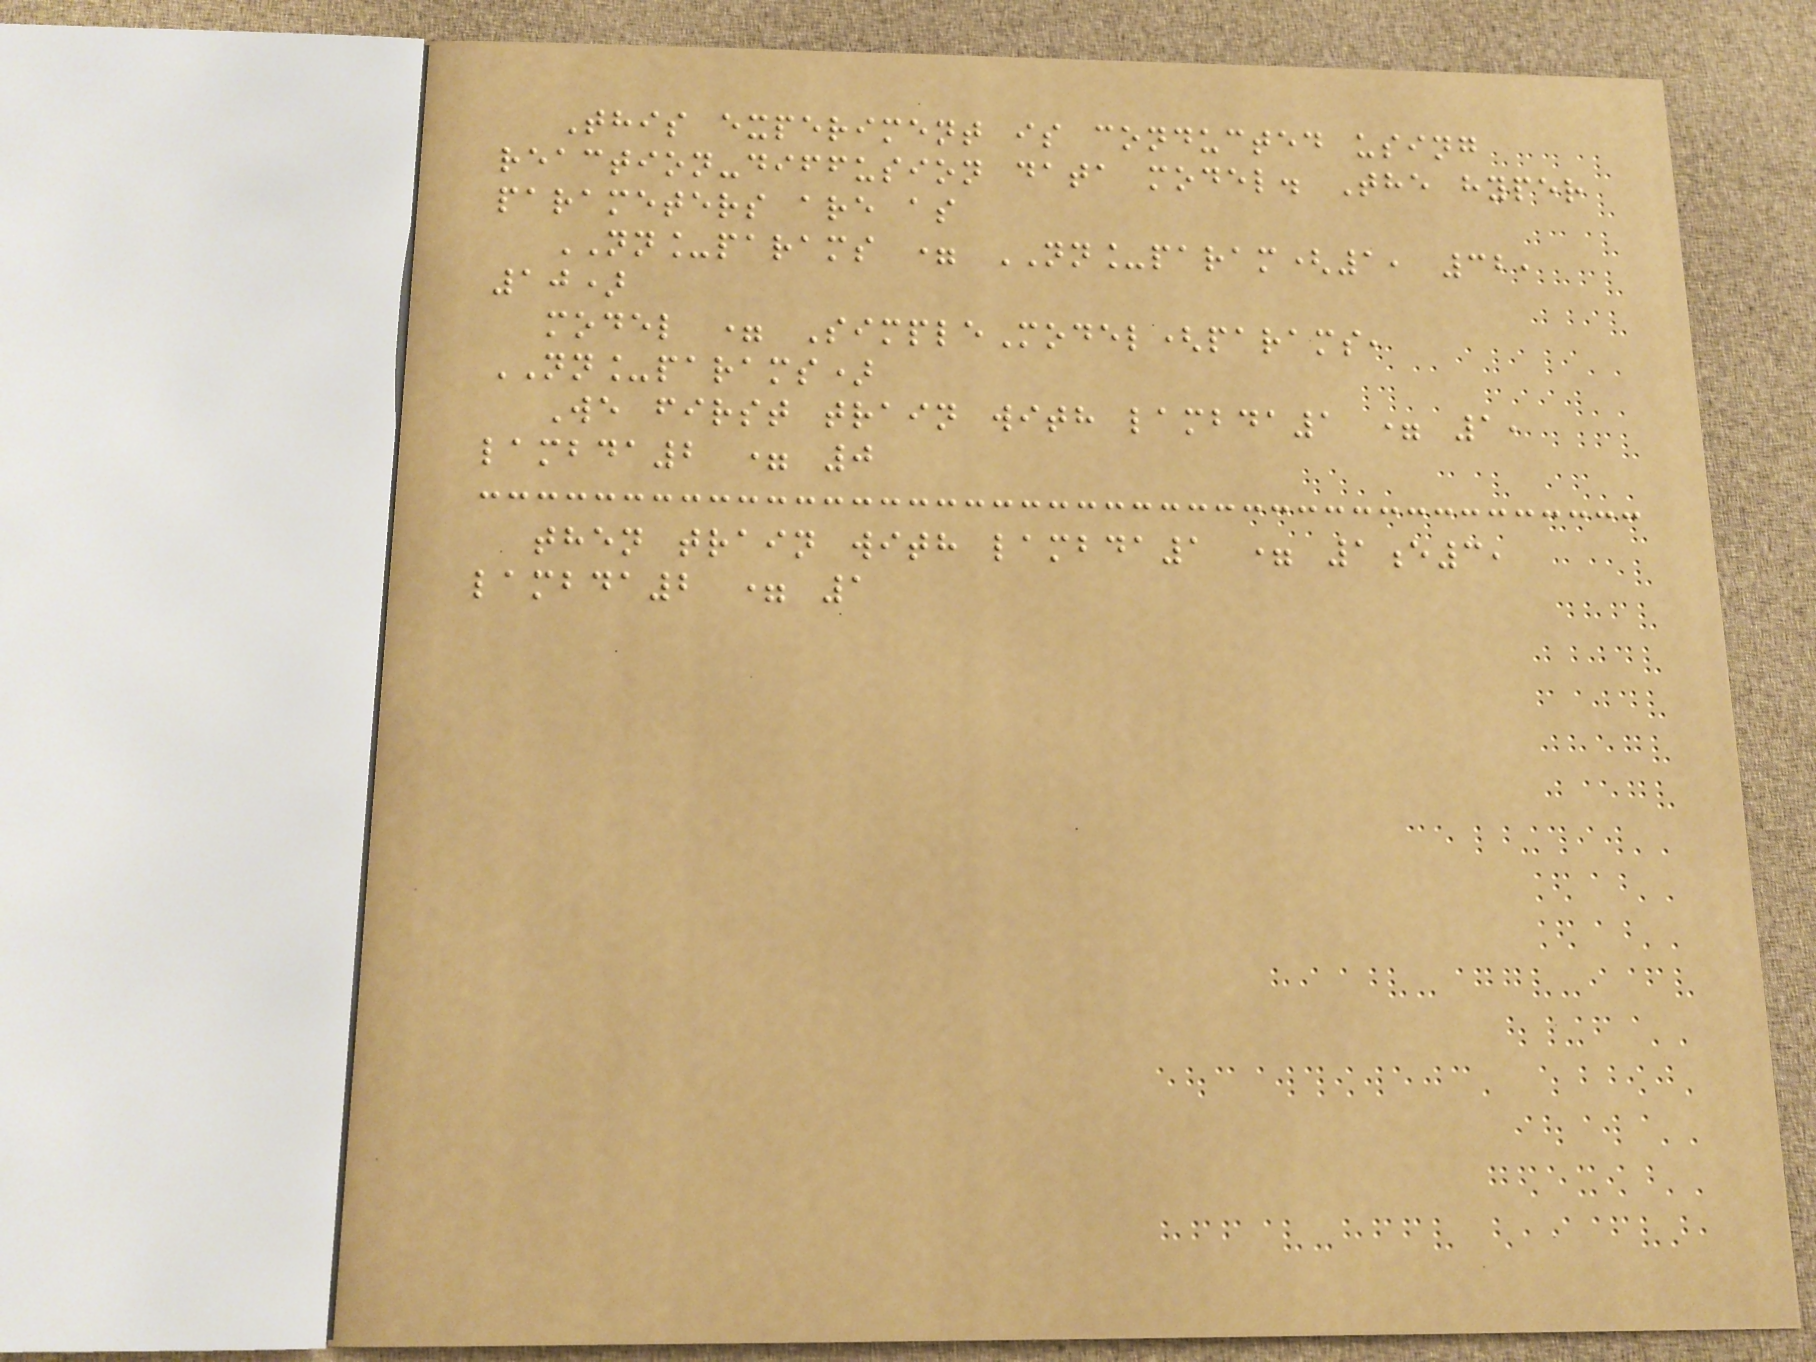This experiment is conducted using
reaction-diffusion data model. The hyper
parameters are as
NN_params = NN_param(1, 32,
10)
model = SimpleModel(params,
NN_params)
We first train with lambda1 = 1,
lambda2 = 0
then train with lambda1 = 1e3,
lambda2 = 1
